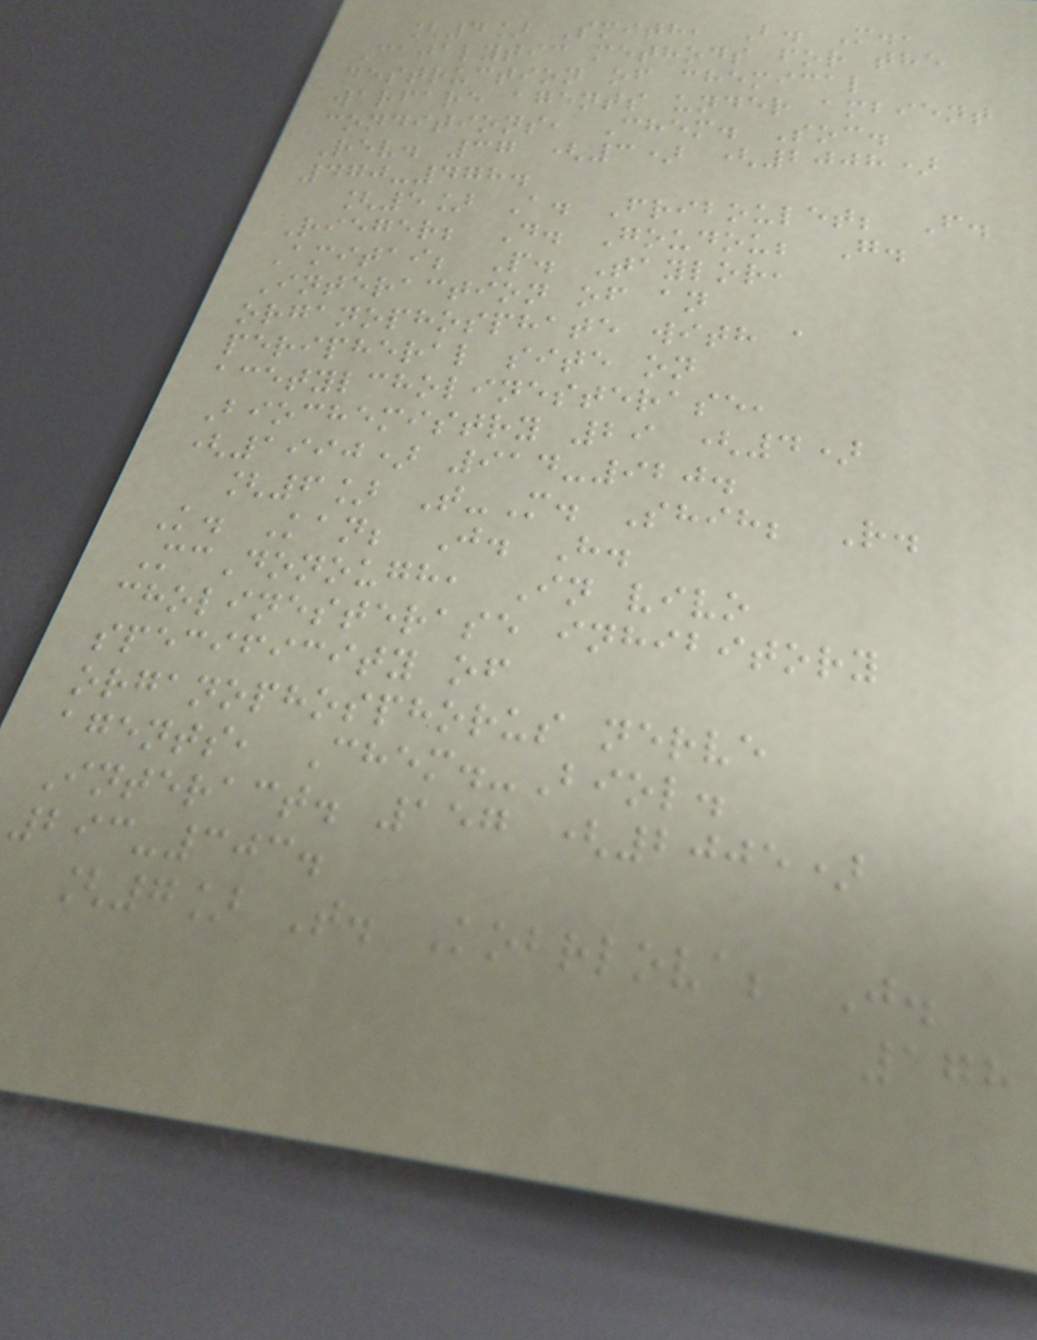[4] Smith, B. M.,
Catalytic methods for the
destruction of chemical
warfare agents under ambient
conditions, Chem. Soc.
Rev. 37 (3) (2008)
470-478.
[5] A. Friboulet; F.
Rieger; D. Goudou; G.
Amitai; P. Taylor,
Interaction of an
organophosphate with a
peripheral site on
acetylcholinesterase,
Biochemistry 29 (4)
(1990) 914-920.
[6] T-M. Shih; R.
K. Kan; J. H.
McDonough, In vivo
cholinesterase inhibitory
specificity of
organophosphorus nerve
agents, Chem.-Biol.
Interact. 157 (2005)
293-303.
[7] T. Kobrlova; J.
178
